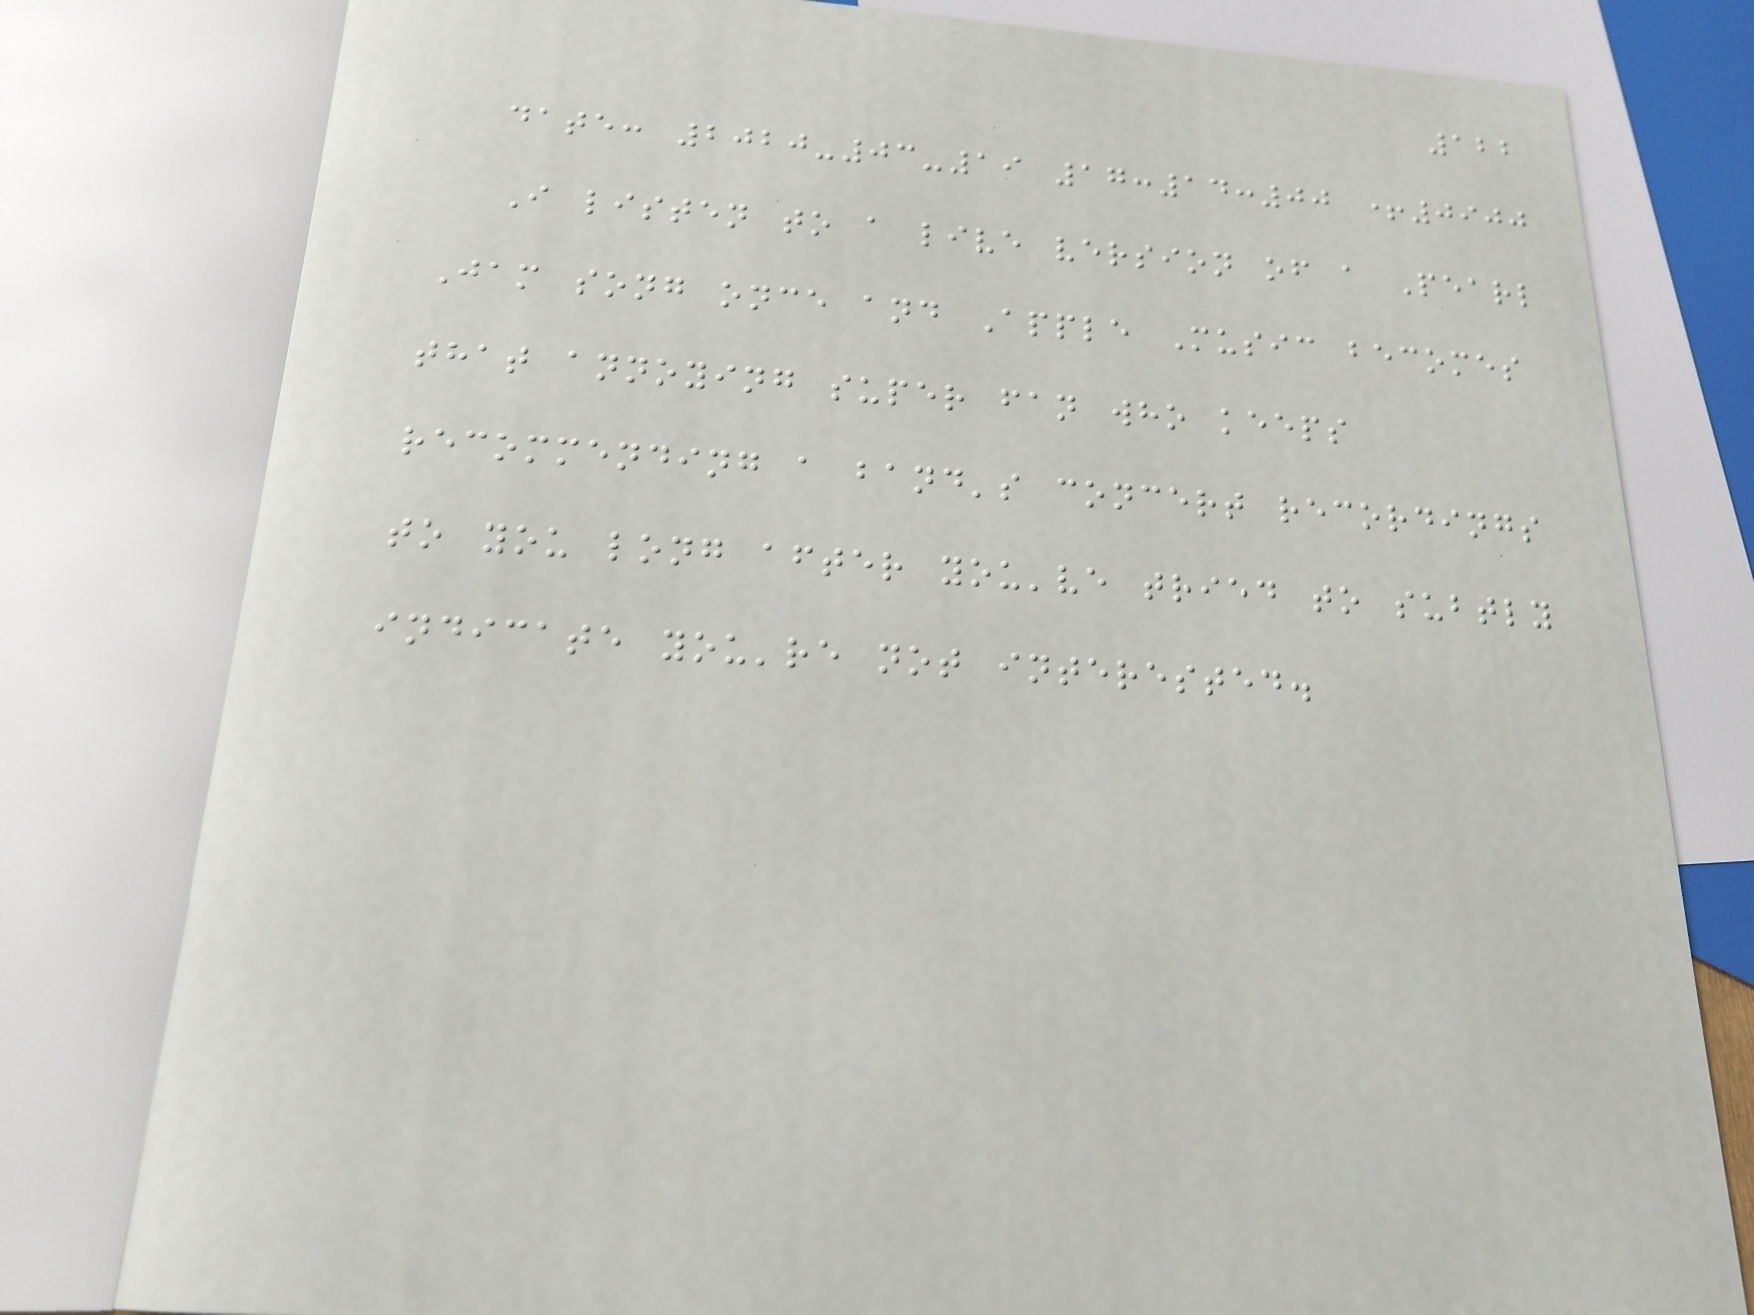122
date: 2020-03-19 17:14:00 +0900
I listen to a live version of a Pearl
Jam song once and Apple Music becomes
that annoying super fan who keeps
recommending a band's concert recordings
to you long after you've tried to subtly
indicate you're not interested.
